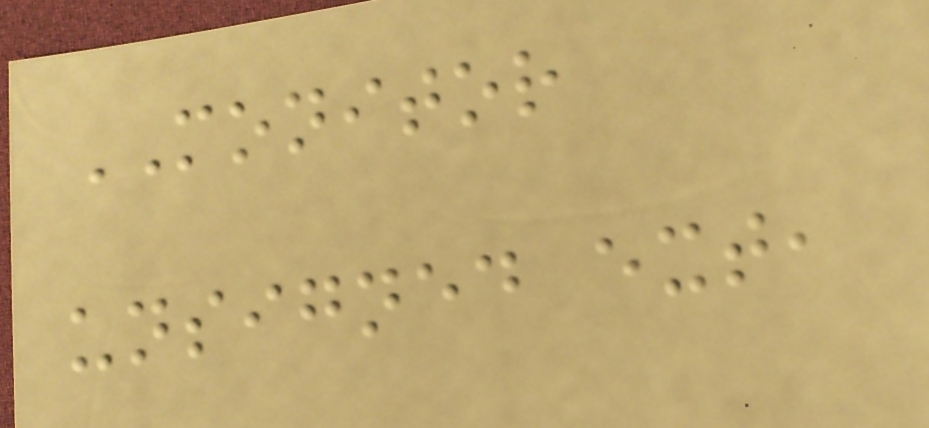MONITOR
unsigned ext,
